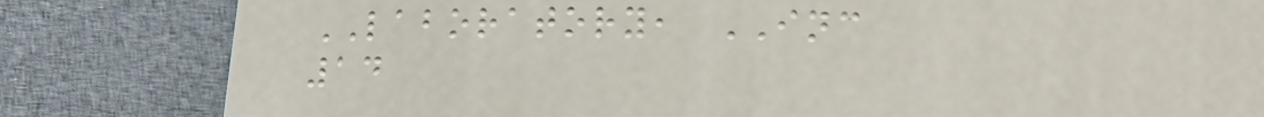LABORATORY, INC
14
